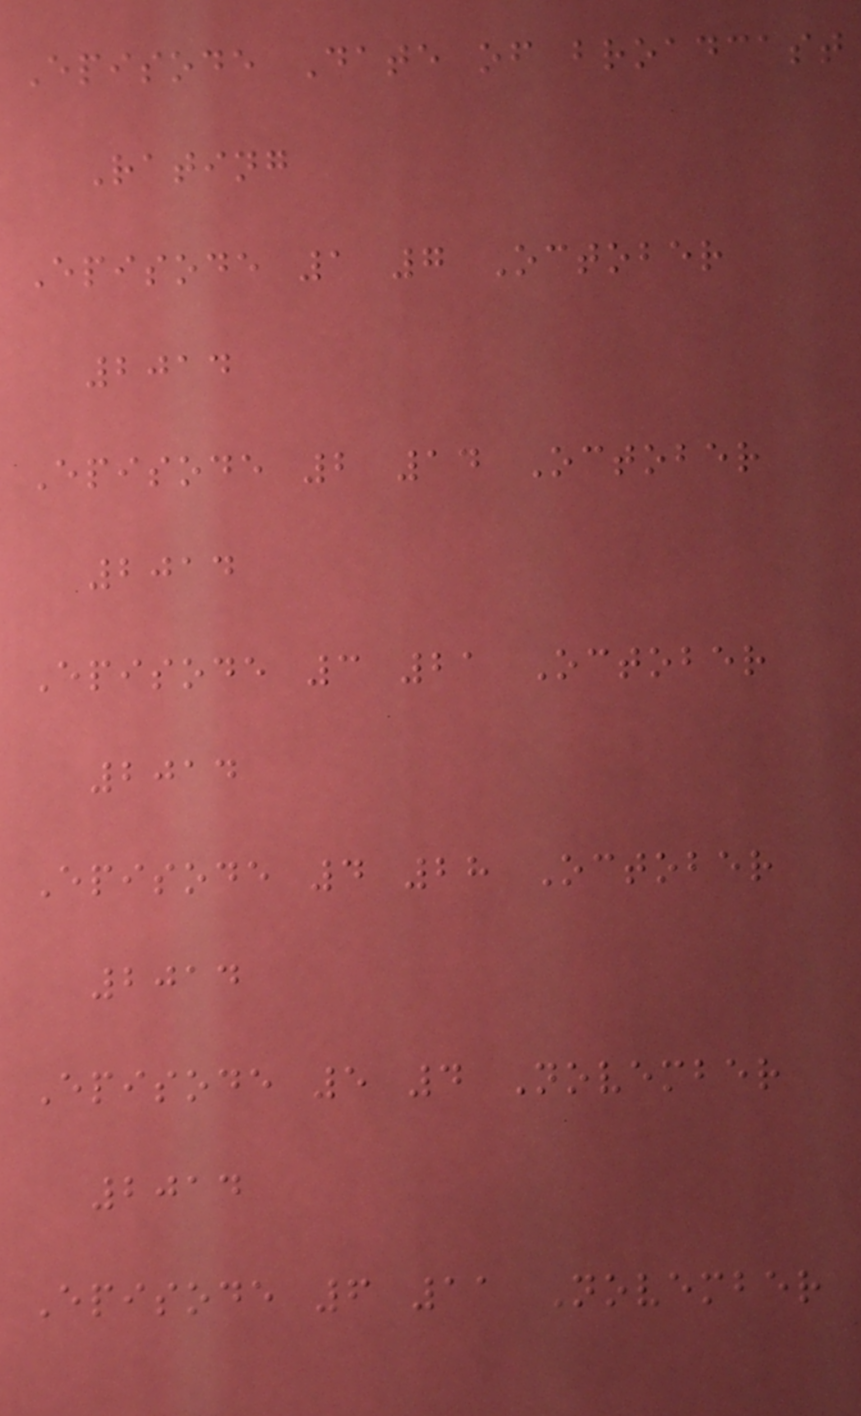Episode Date of broadcast
Rating
Episode 1 7 October
2014
Episode 2 14 October
2014
Episode 3 21 October
2014
Episode 4 28 October
2014
Episode 5 4 November
2014
Episode 6 11 November
